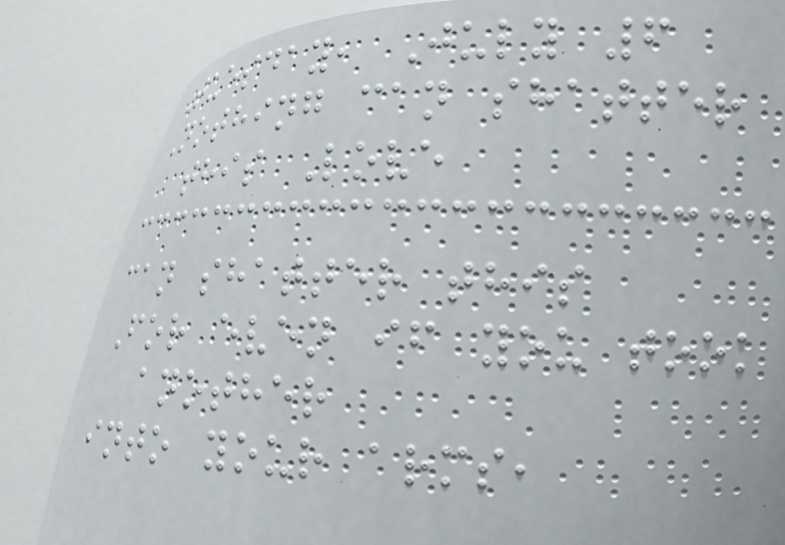Tuesday, July 6
Nothing can shatter
this Love
can shatter this
For even if you took
another
into your arms,
